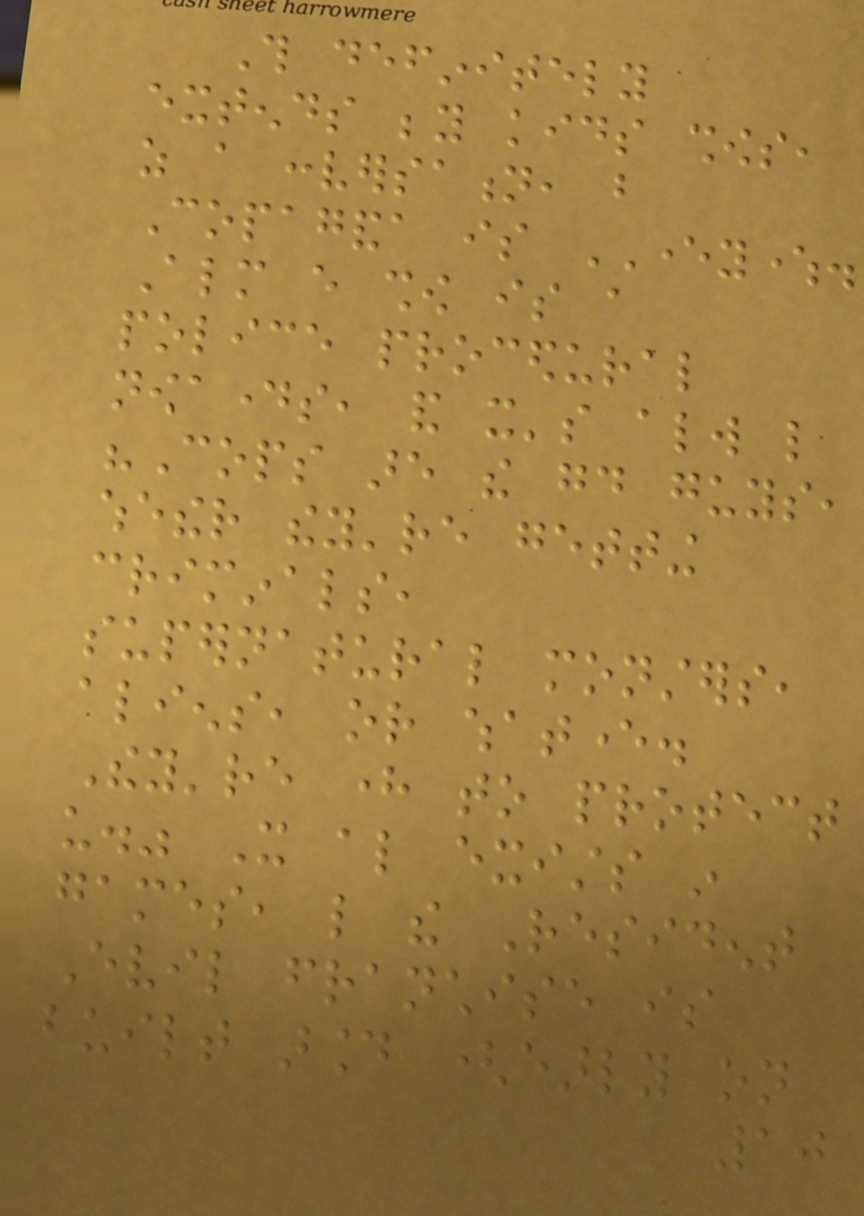This definitely
extends beyond kids shows,
as a conversation, but
Copaganda is EVERYWHERE.
Almost every show is a
police procedural
nowadays, and it's always like
"Cops are the good guys,
whether they're getting
criminals,
supernatural monsters,
aliens, or whatever.
They're here to protect
us." It also exists in
games, like the Resident
Evil franchise is
built around (early on
10
